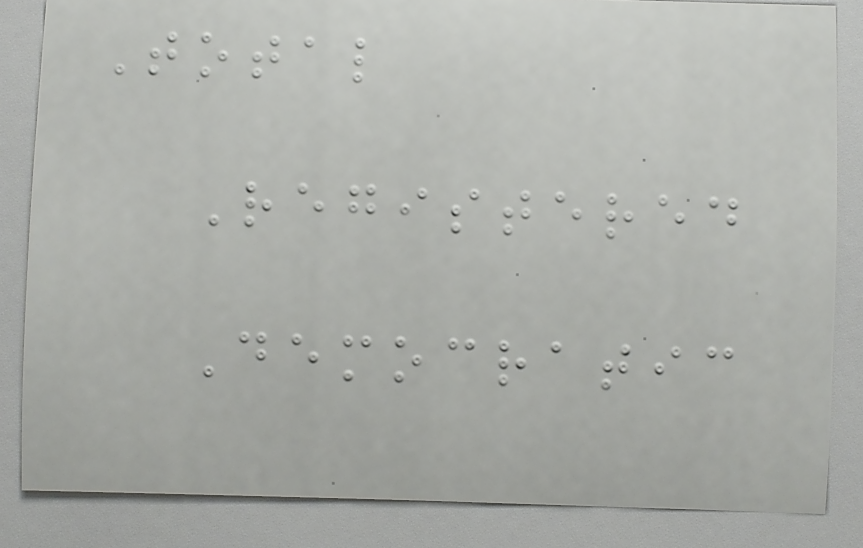Total
Registered
Democratic
